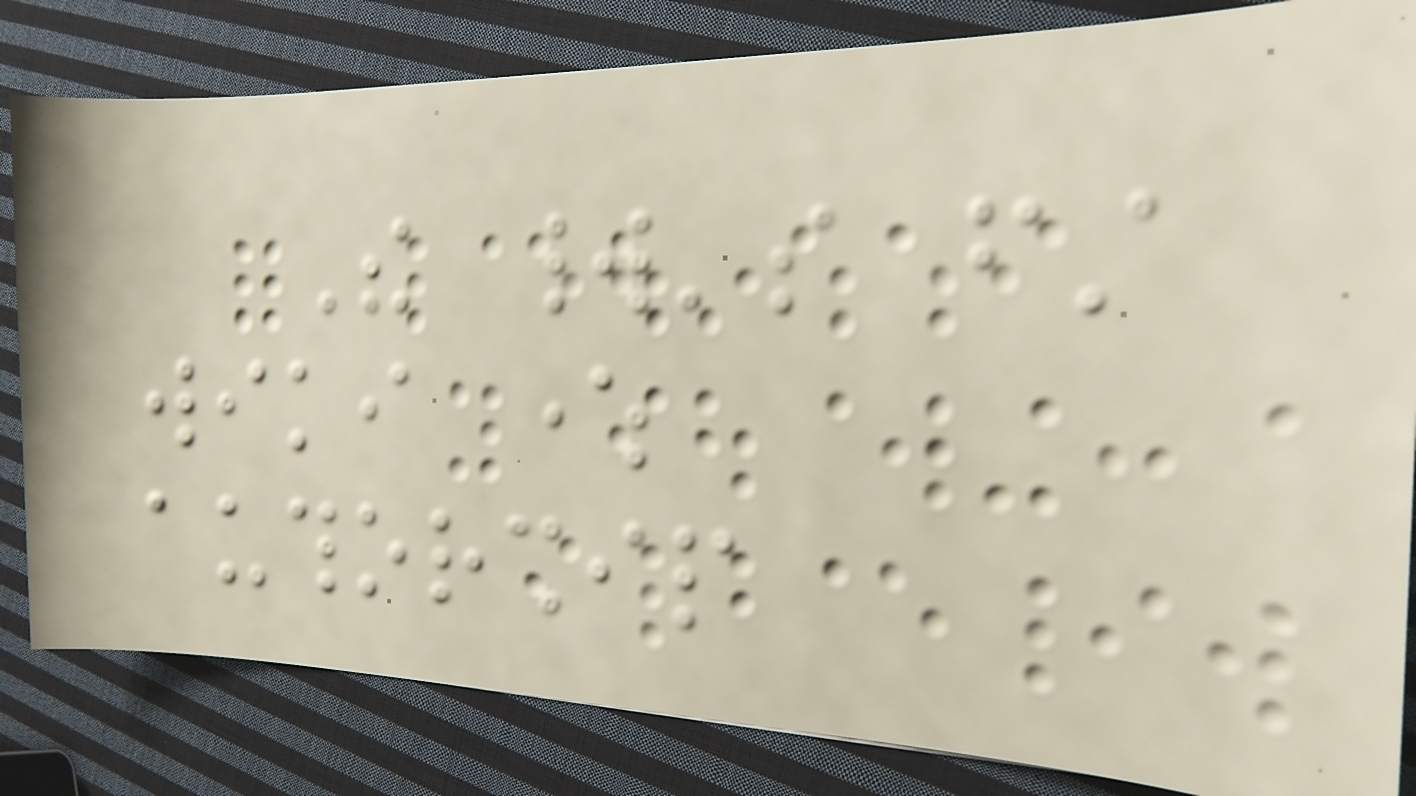The world's first
wiki where
authorship
